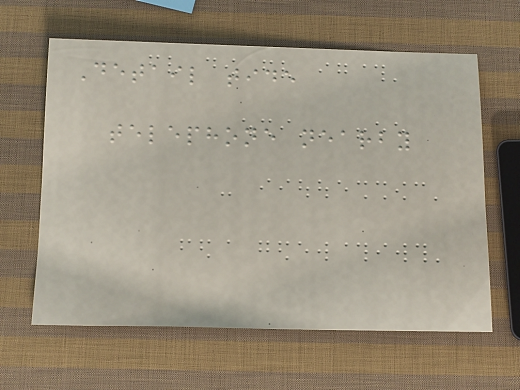Detail tide
telephone nearby
